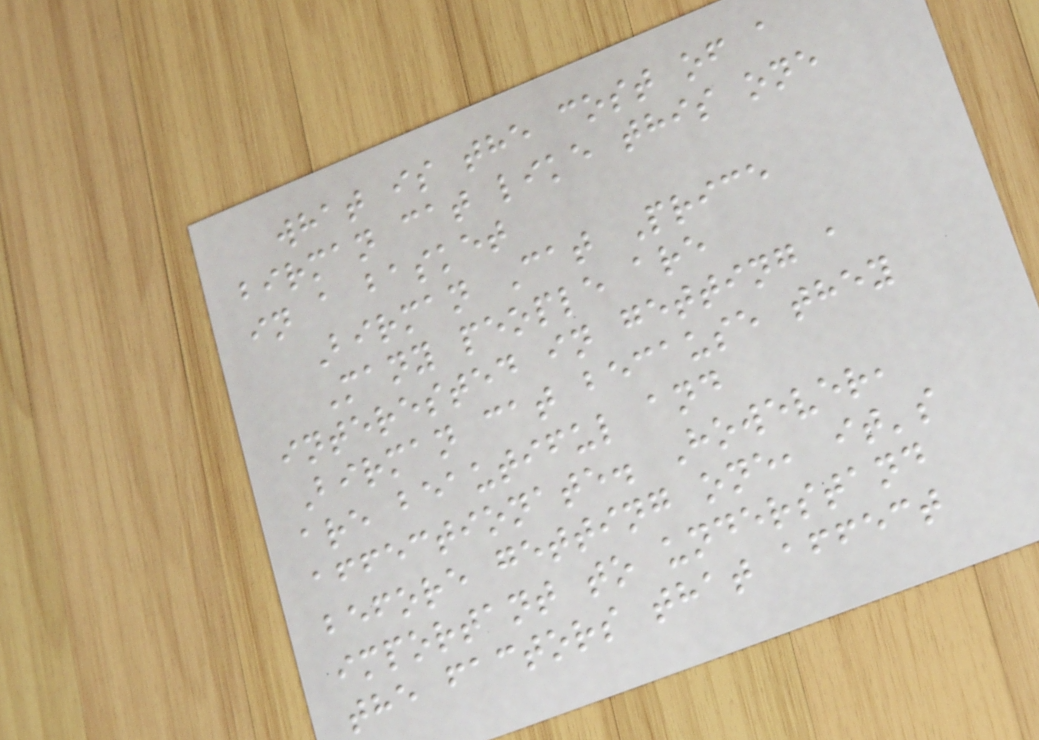what is the cost of a
birman cat like this one
in a basket
Birman Cat Price
Many people are
interested in getting a
Birman cat because they
are beautiful and
affectionate. However,
before getting one, it's
important to understand
the factors that affect
